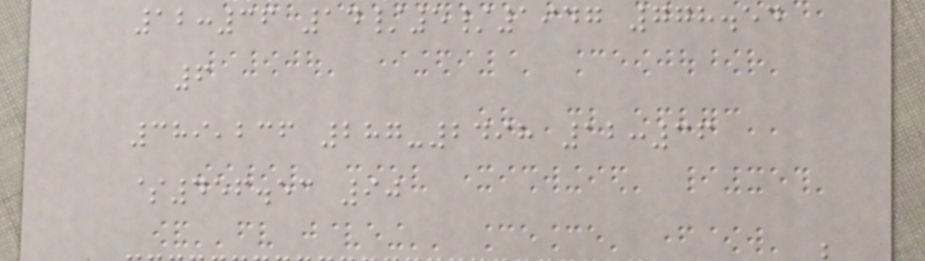12:36 14/5/1947 778.54
6
389,236 287-2498 12:36
$456.53 90
